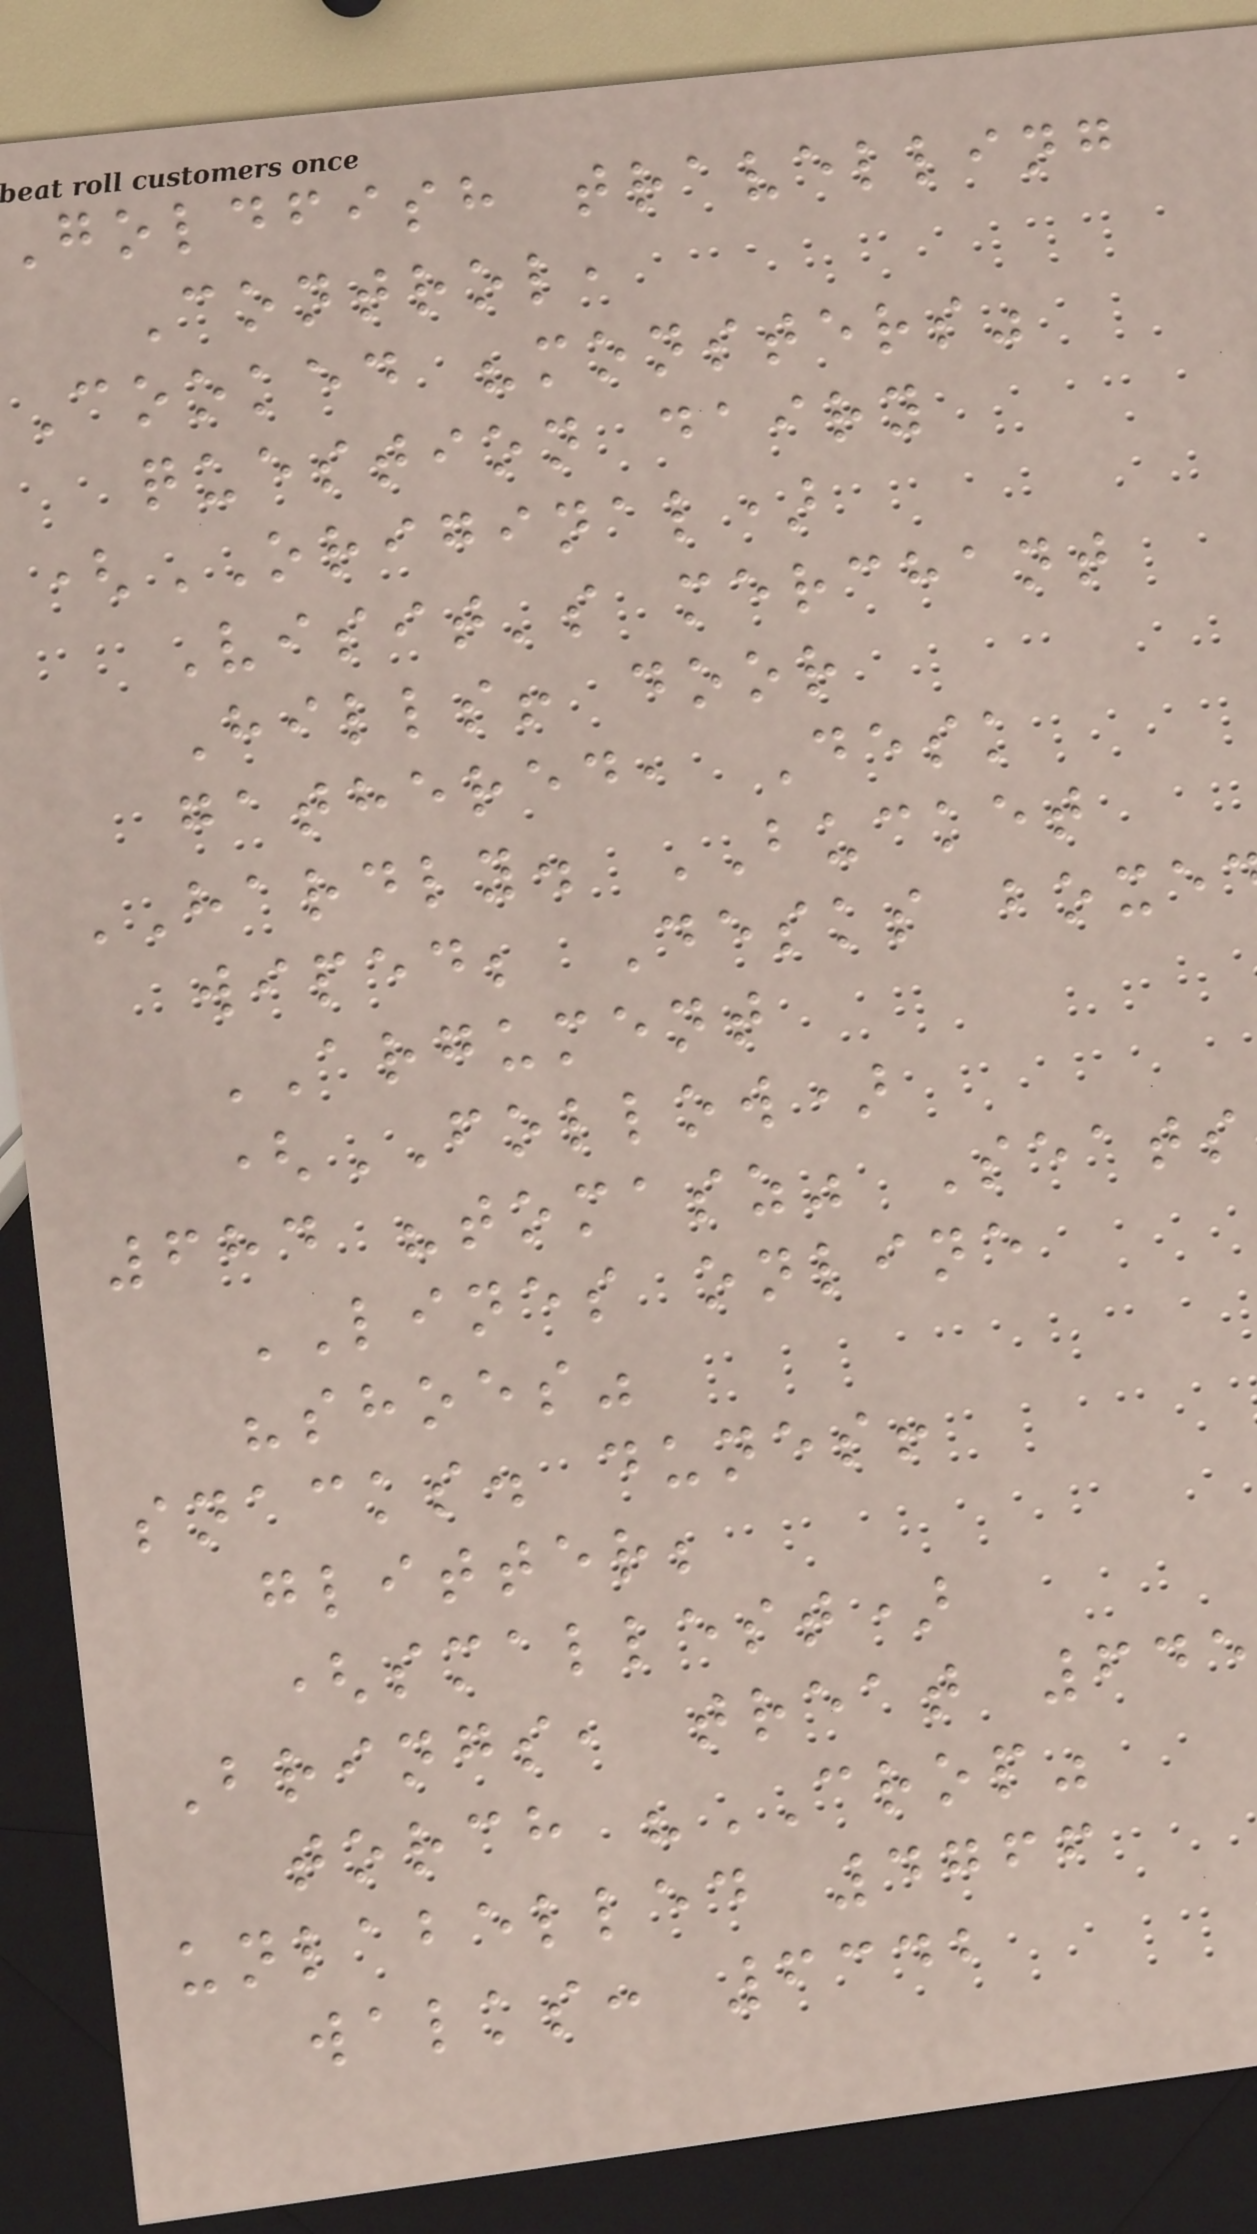goldfish travelling
Control,
Cooked "monsters"
question dairy
(ORIGINAL)
Visit's merchant
Hills! door
gathered, Desk
HARDLY. BUCKET
wiped; Desks boxe
ARGUMENT
(FOLLOW)
684 "tomasz" Seats
LINES online
"shoes"
snacks. dunes!
glitter;
(smallest)
Brings, treat 645
torch "CROP"
unlabelled 4766
walks: 6342
